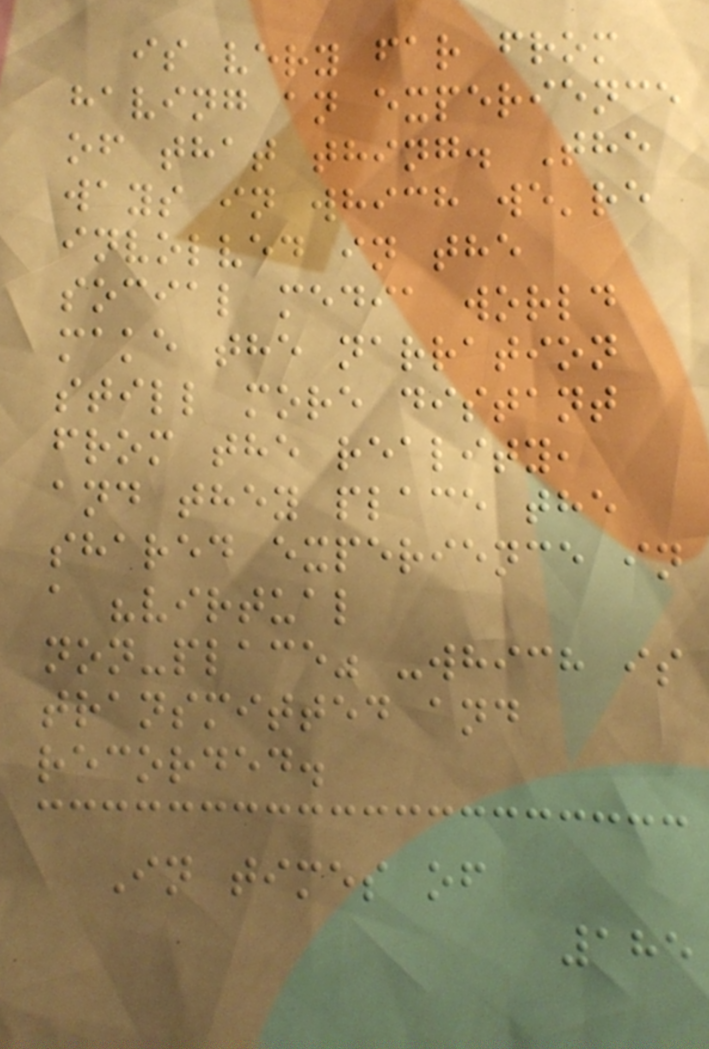is very far from
having an experience
of that thing. The
ways in which we're
involved in the
social media world
make the narration
still more distant
from the reality,
and they place the
shared experience in
a "virtual
non-place" -which is
transmitted and
recorded.
In times of
185
